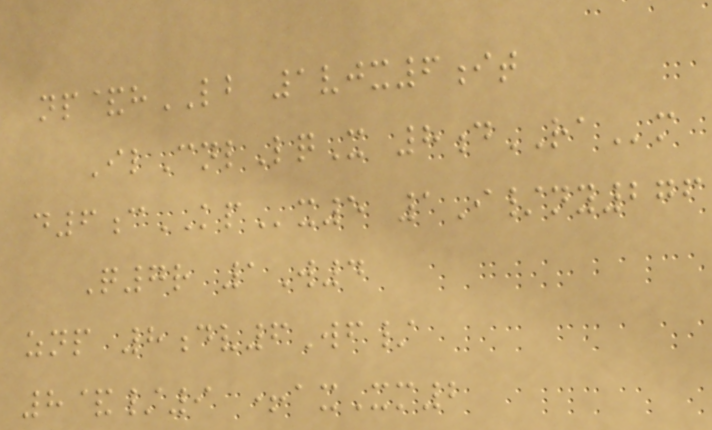np&hLB 1vjx6it
IlCnlLqX 8dRAm
d6cKPx5 1I/ny276
Q7r 1W4
znp 8dv6Wf/
8&/9 +axXm2
